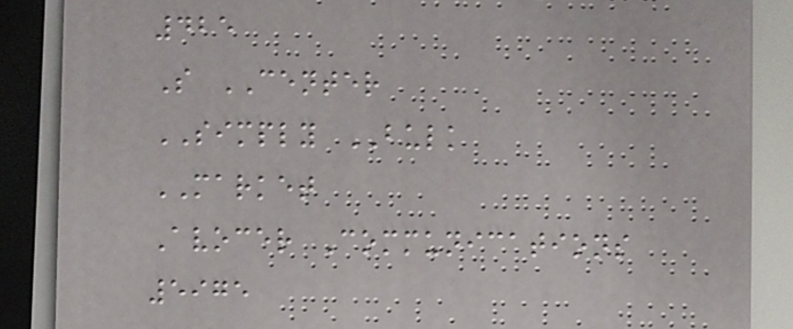425
S CENTER
SIMPLY BULK
MARKET
Avocer Communications
5975
